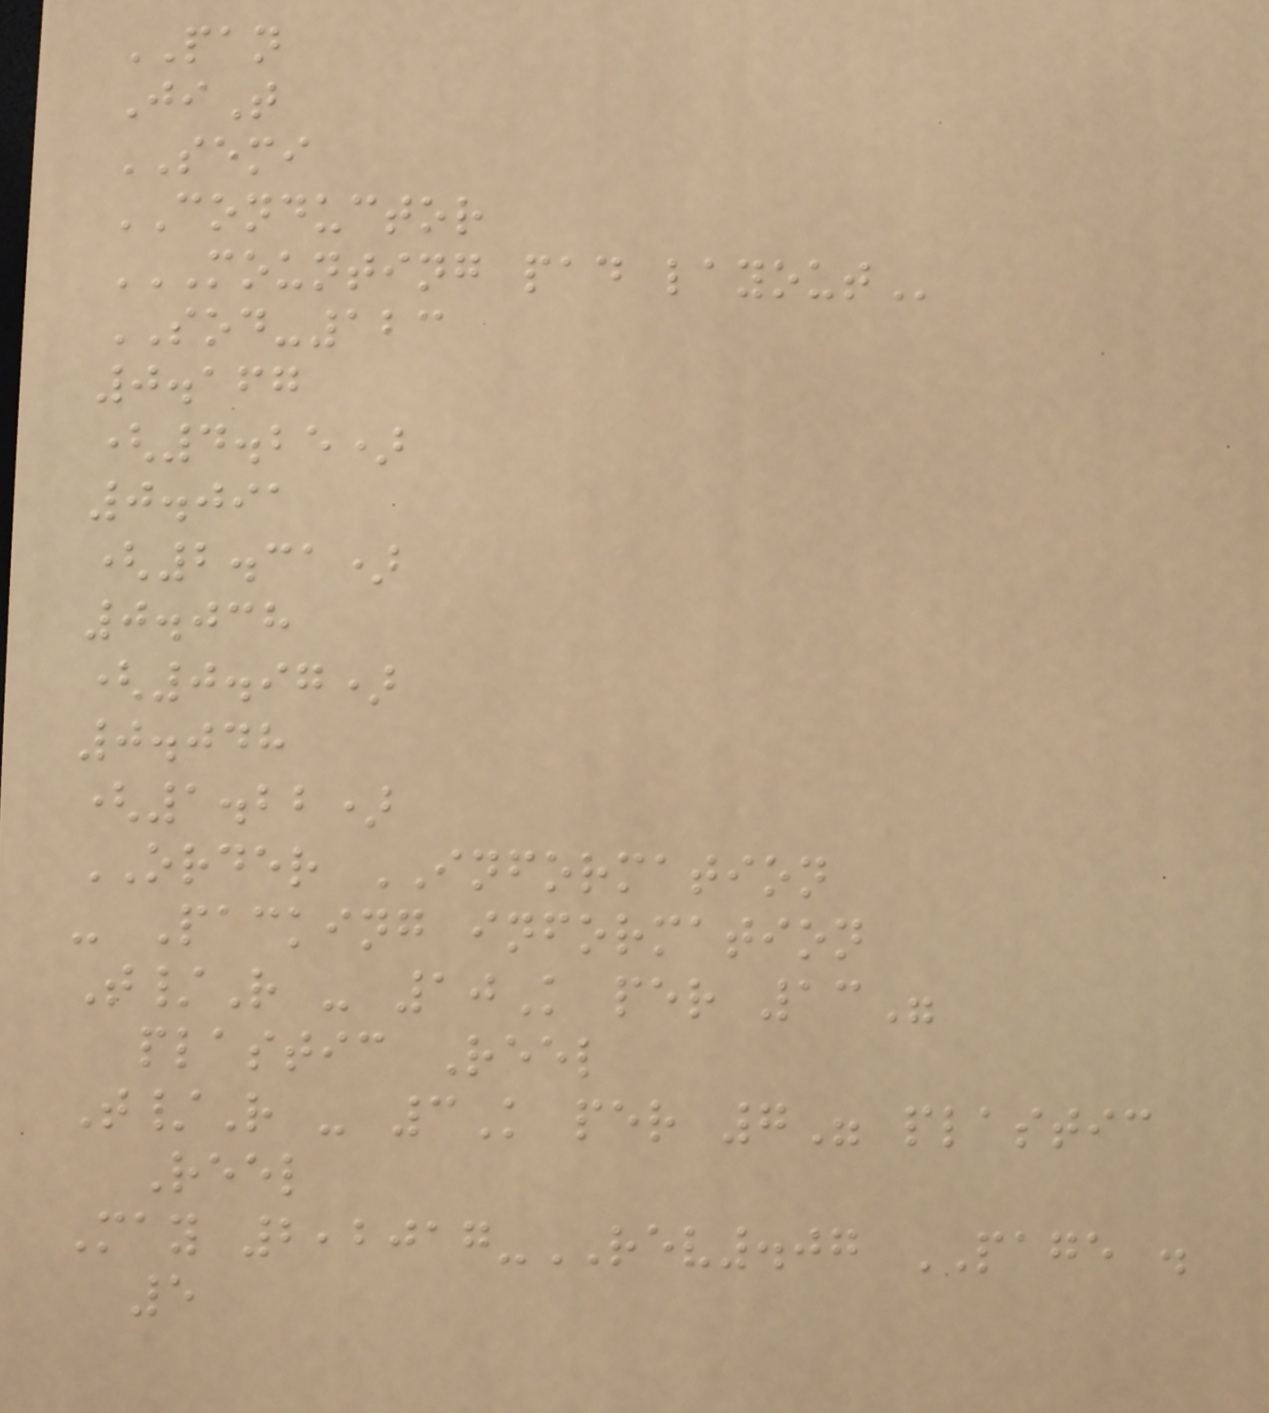PAN
JiT
SEMI
CONDUCTOR
MOUNTING PAD LAYOUT
SOD-123
0.167
(4.25)
0.091
(2.31)
0.038
(0.97)
0.048
(1.22)
ORDER INFORMATION
- Packing information
T/R - 10K per 13"
plastic Reel
T/R - 3K per 7" plastic
Reel
May 2,2017-REV.07 PAGE .
5
